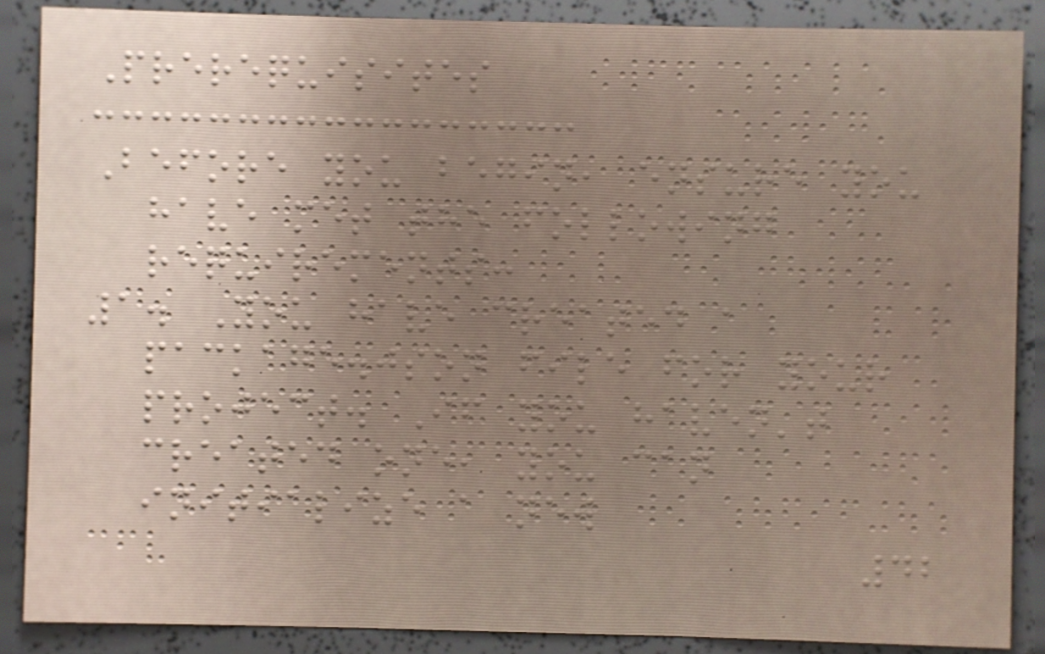Prerequisites
Before you begin, ensure you
have met the following
requirements:
1. You have created a
package.json file for your
project. If you haven't
created one, you can
initialize a new
42
